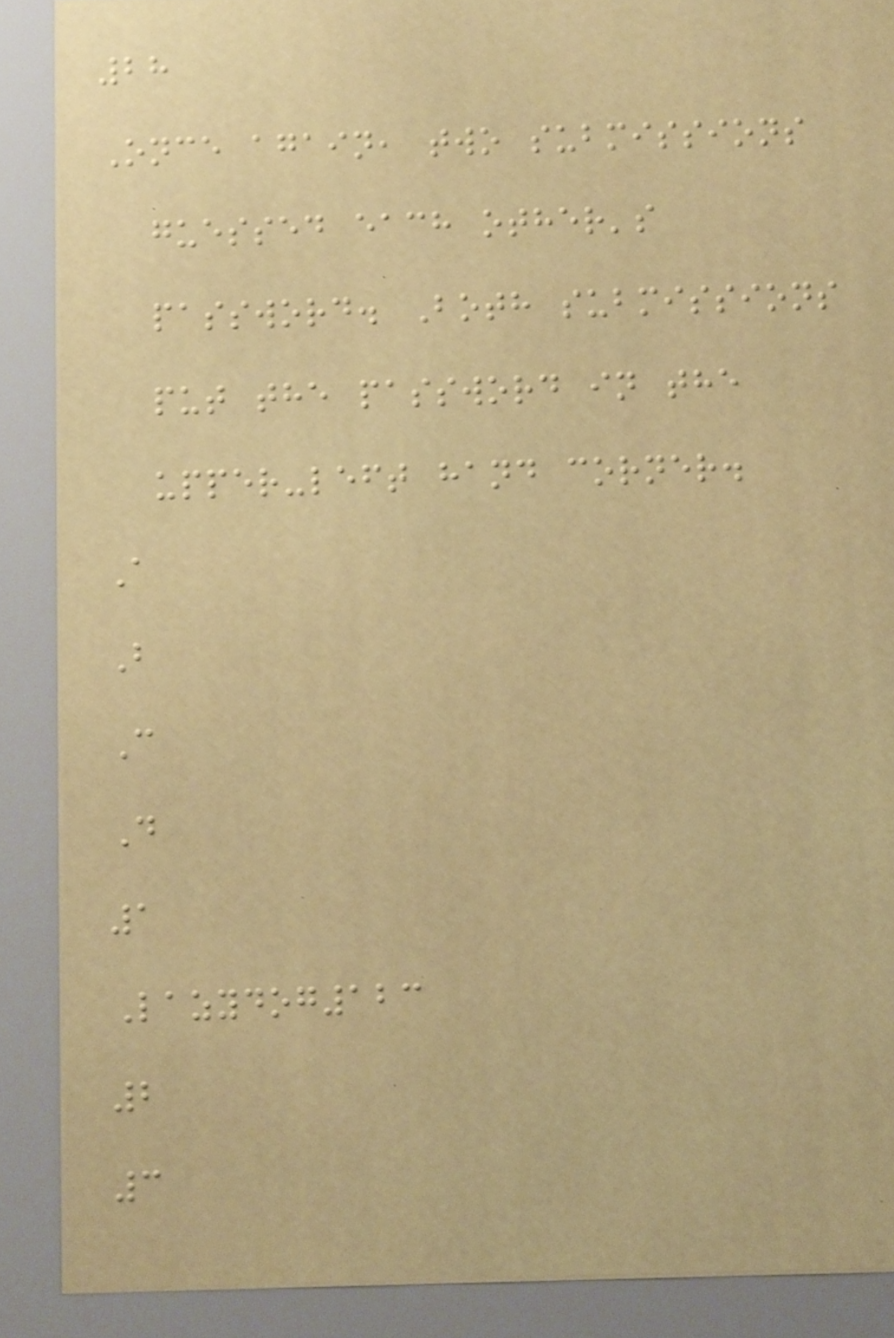28
Once again, two submissions
guessed each other's
password. Both submissions
put the password in the
upper-left hand corner.
A
B
C
D
1
Lazydog123
2
3
